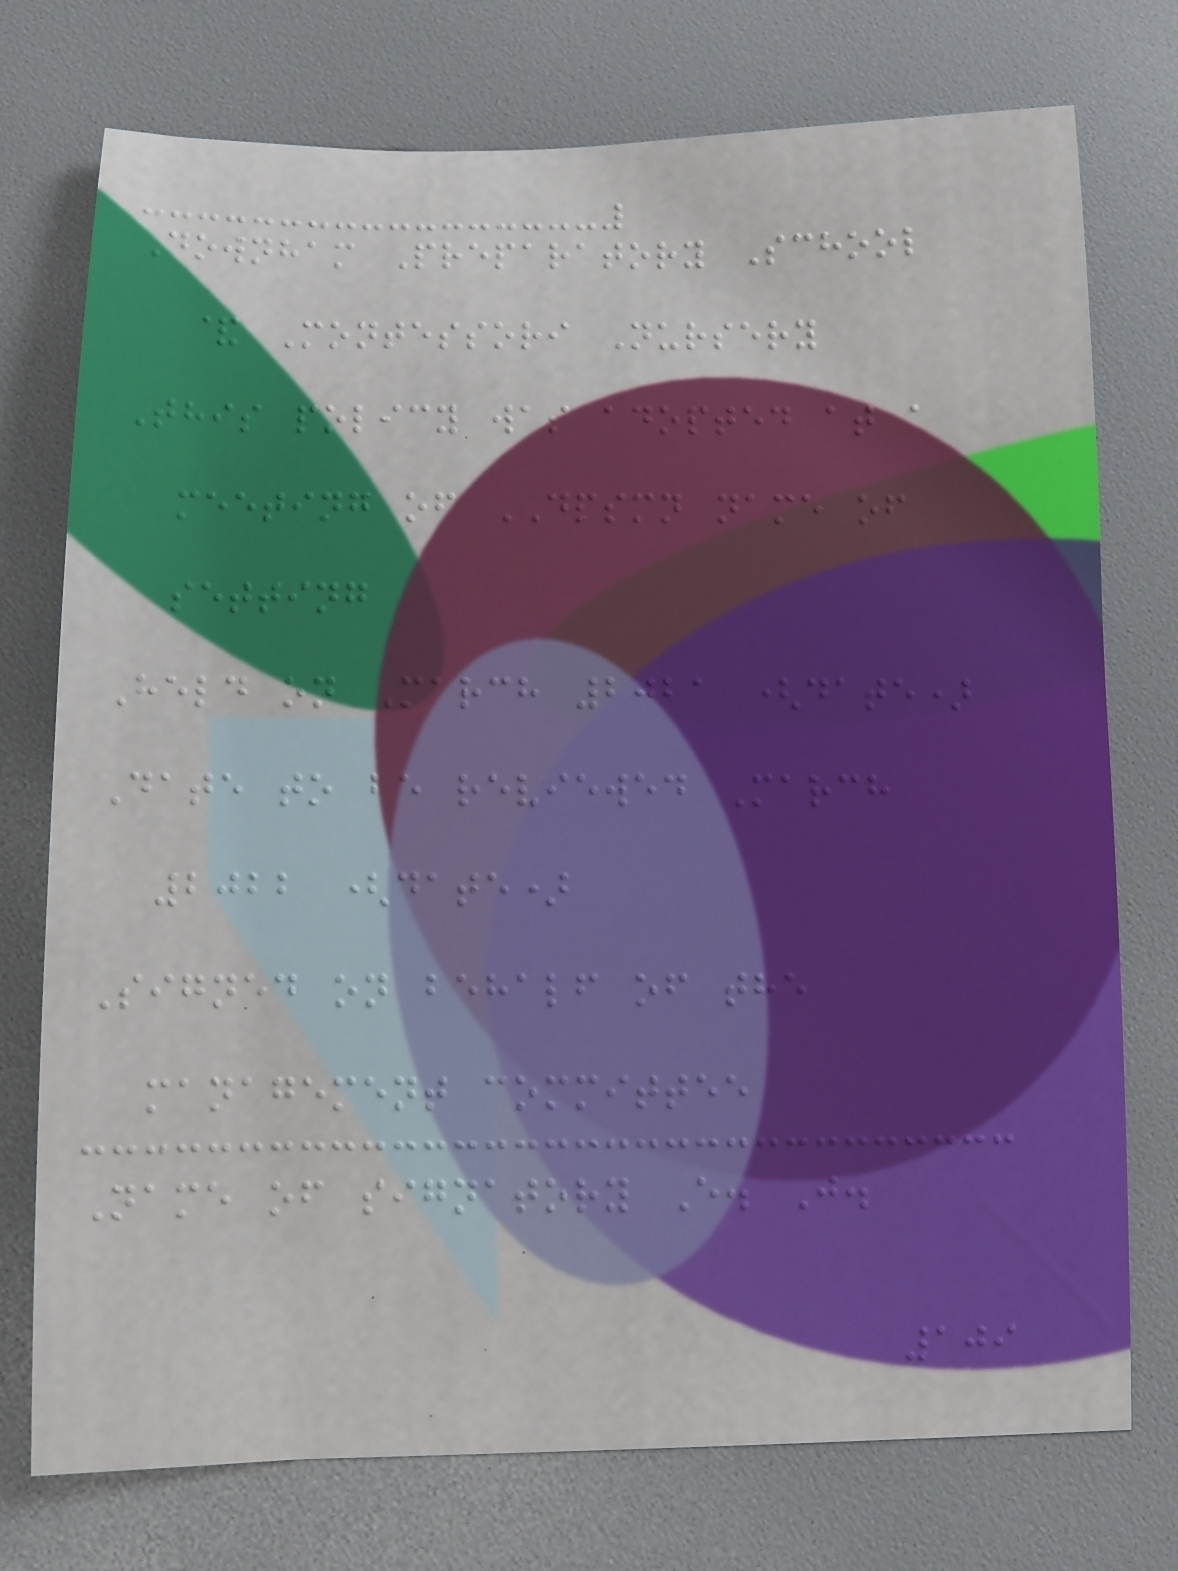Downham Preparatory School
& Montessori Nursery
This policy was adopted at a
meeting of DPSMN name of
setting
Held on March 2021 (date)
Date to be reviewed March
2022 (date)
Signed on behalf of the
management committee
Name of signatory E. J.
109
